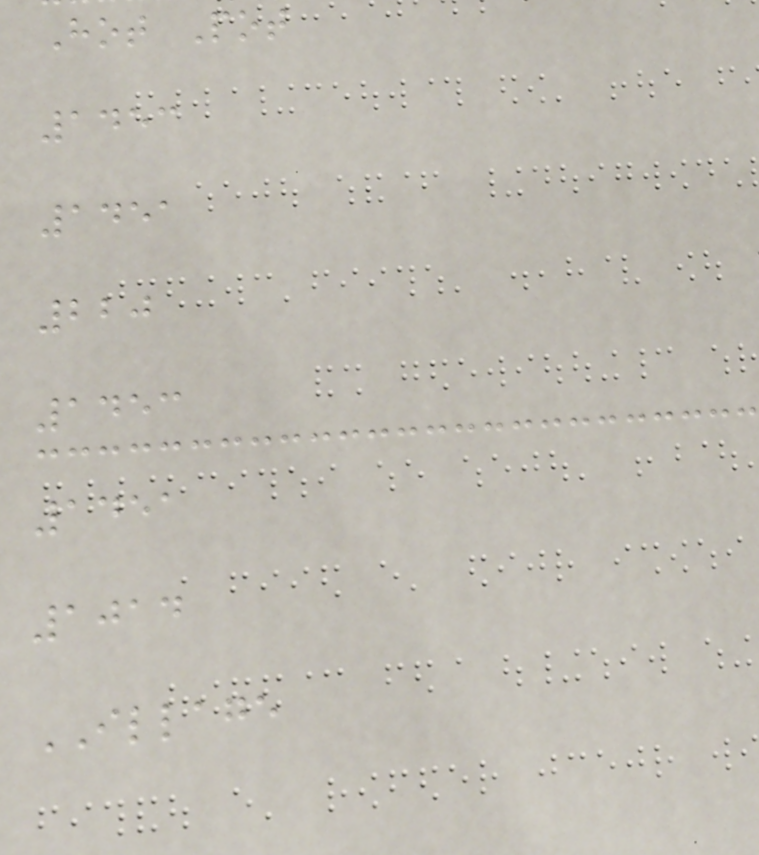Hot Pot
1453
1451
220
1453
1451
1014
ILLAGE
